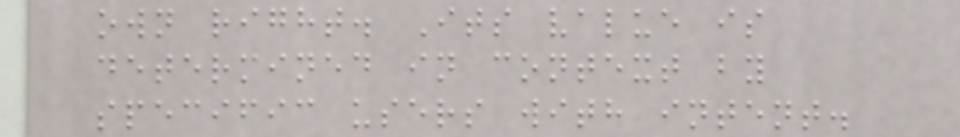own right. Its value is
determined in context by
specific users with intent.
